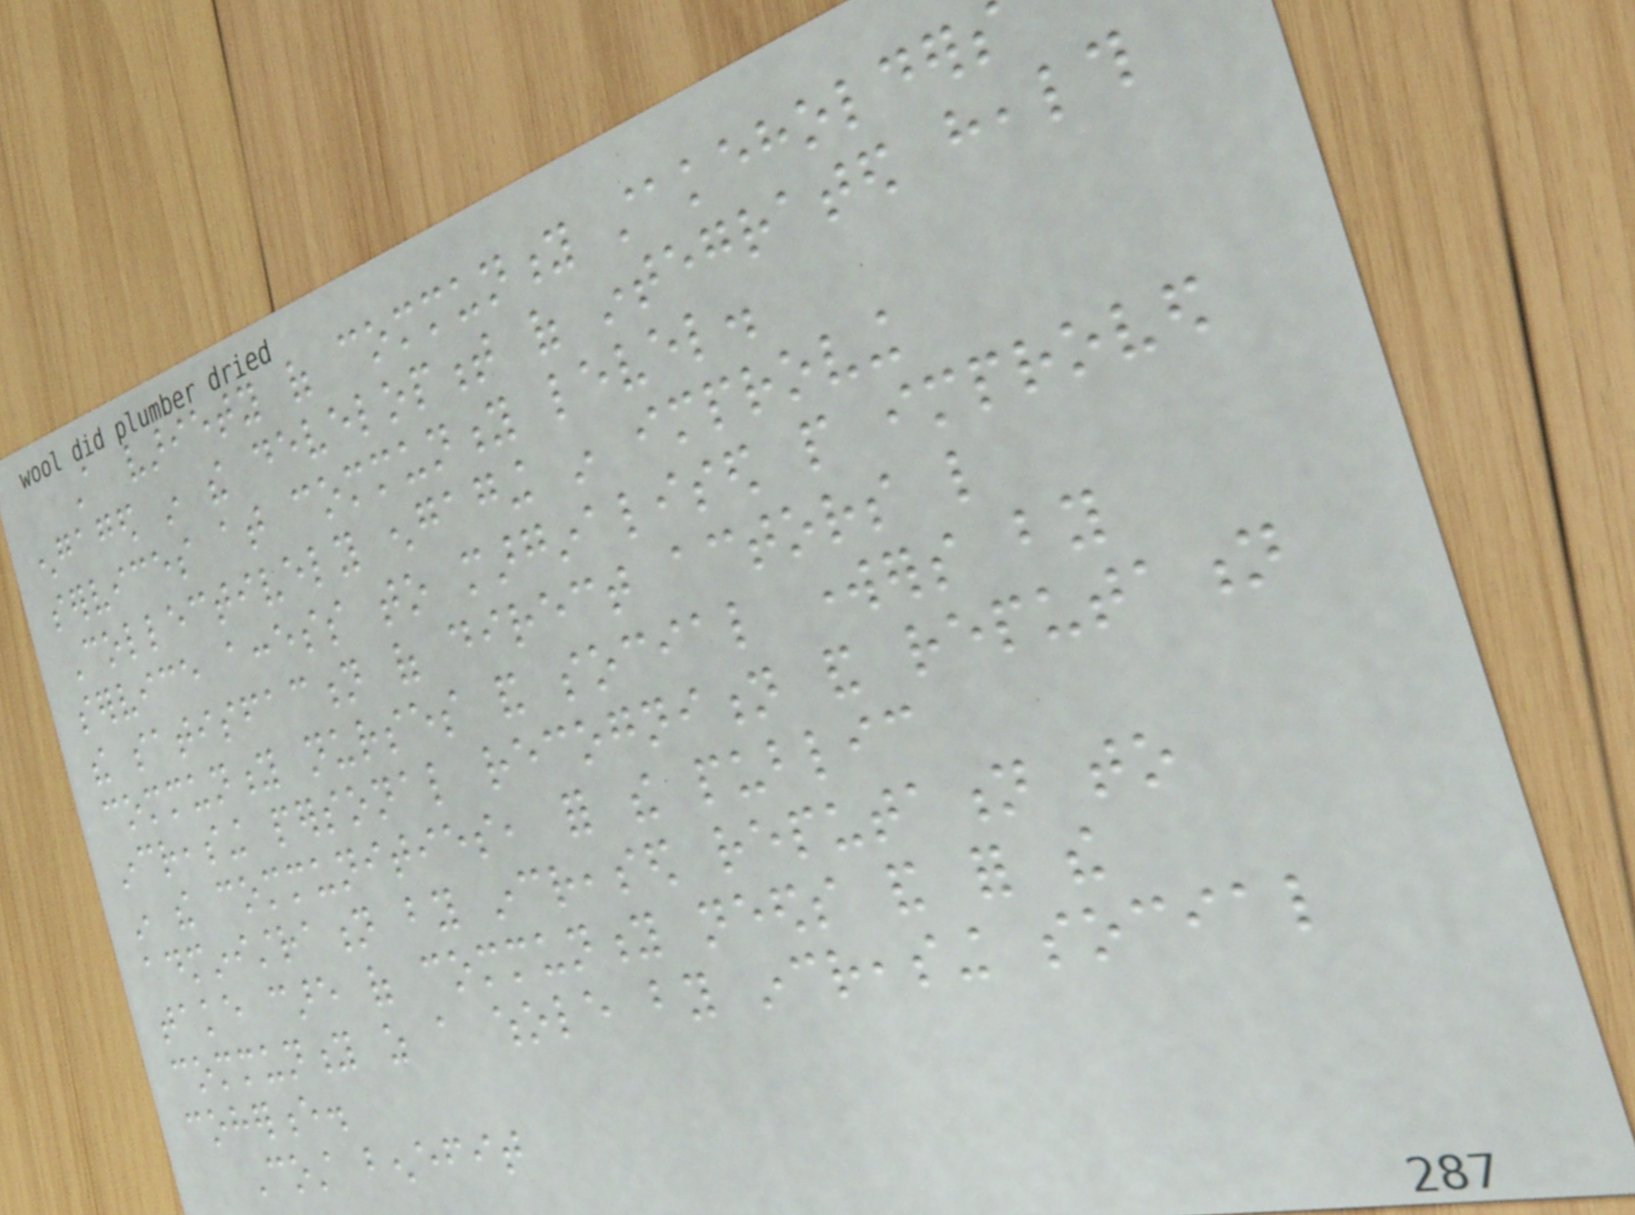A variety of community stakeholders
engaged in the development of integrated health
services at community level.
Collectively engaging in improving
service access to marginalised people improved
the satisfaction of direct actors like
community nurses and social workers by
increasing personal recognition and reputation
in the communities, for the public
administration by increased reputation to
take care of community needs and for the
community as a whole by increasing social
coherence.
Cost benefit
